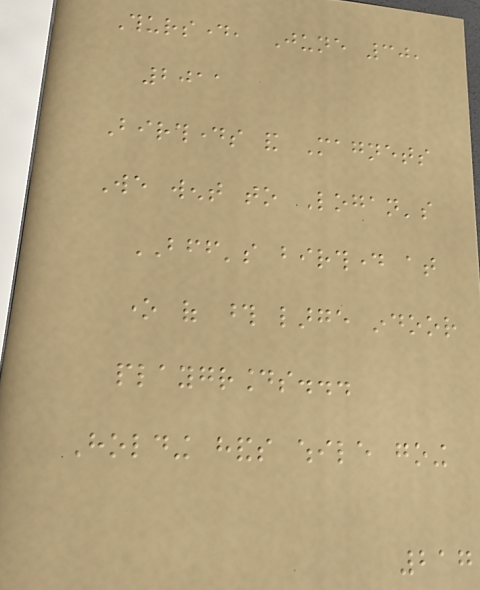Thursday, June 30,
2011
Birthdays and Magnets
We went to Logan's
BFF's birthday at
one of those large indoor
playgrounds...
Holding hands while going
217
